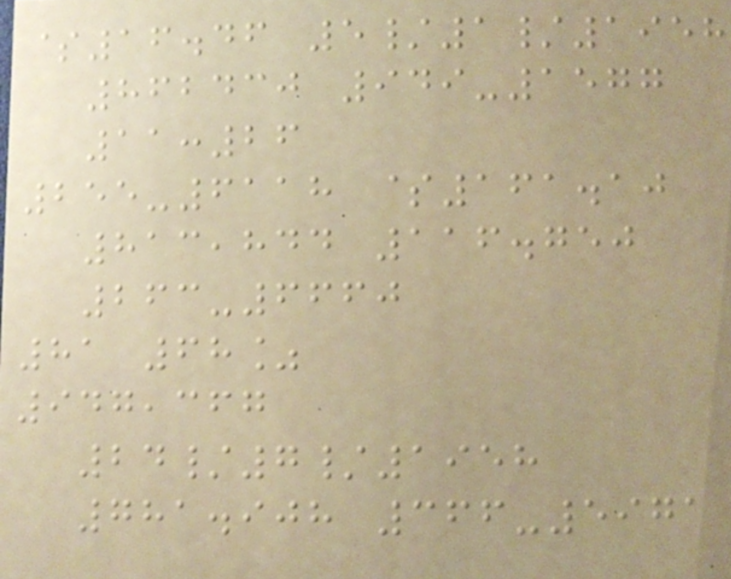$16.46 5/1/1958
862430 949-1577
11:26
255-6118 $161.10
813,844 116.750
263-6660
81 68%
947,367
24/7/1958
781.908 366-5971
